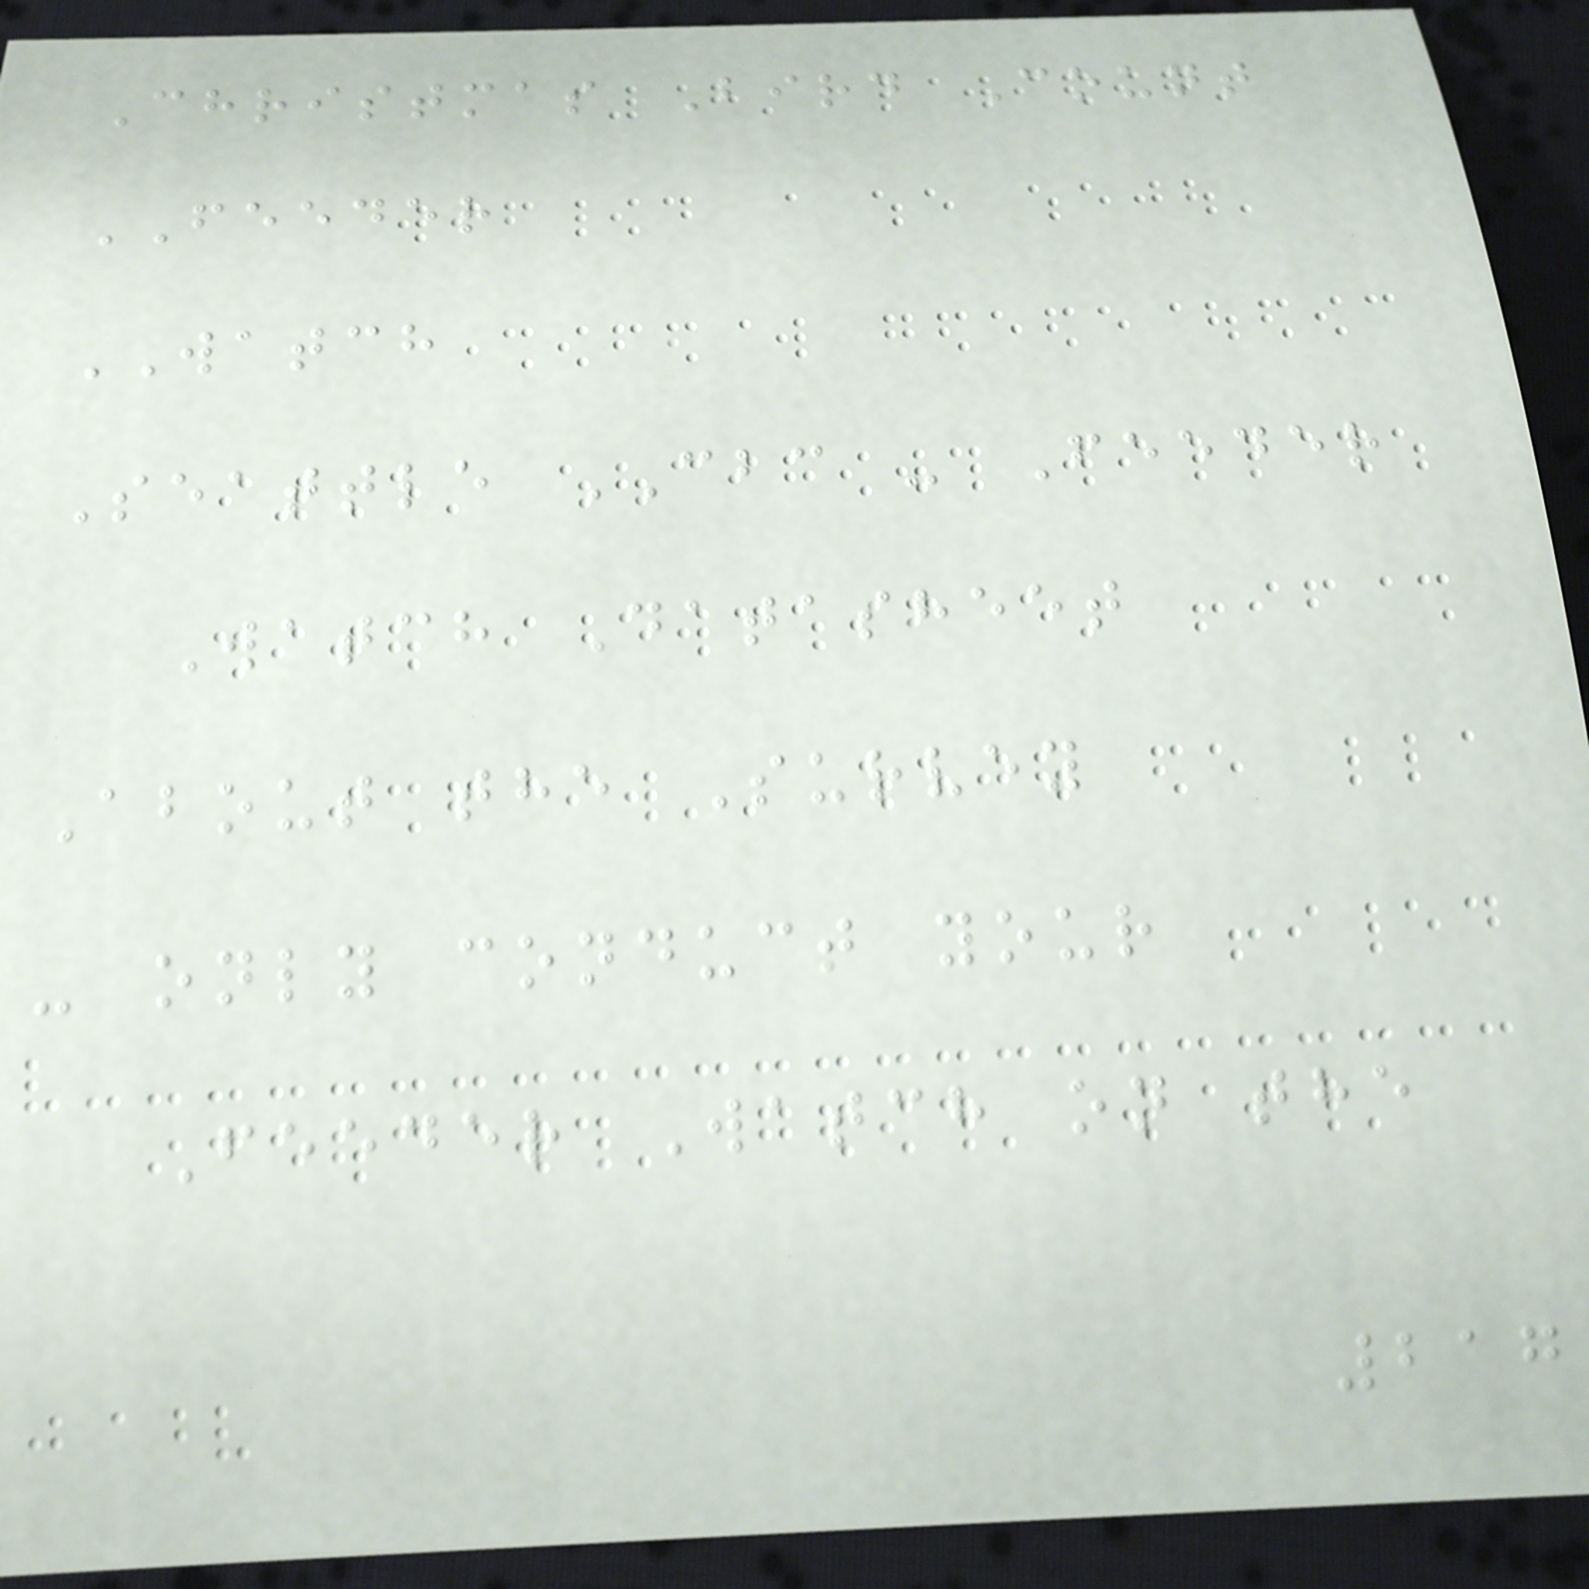Christmas Bird Count
FEEDER
WATCH
Seattle CBC - Feeder
Watch Datasheet
About the Survey
- only conduct your
Feeder Watch on the
217
